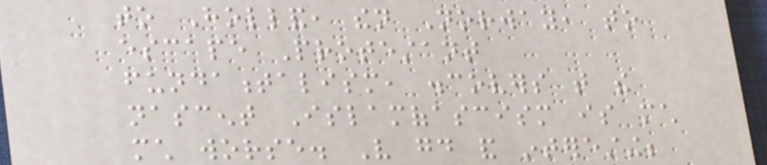to Holland, then Norway, to
escape Protestant
fundamentalism, discovers that the
nascent Islamofascism is much
much worse. Very good and interesting;
